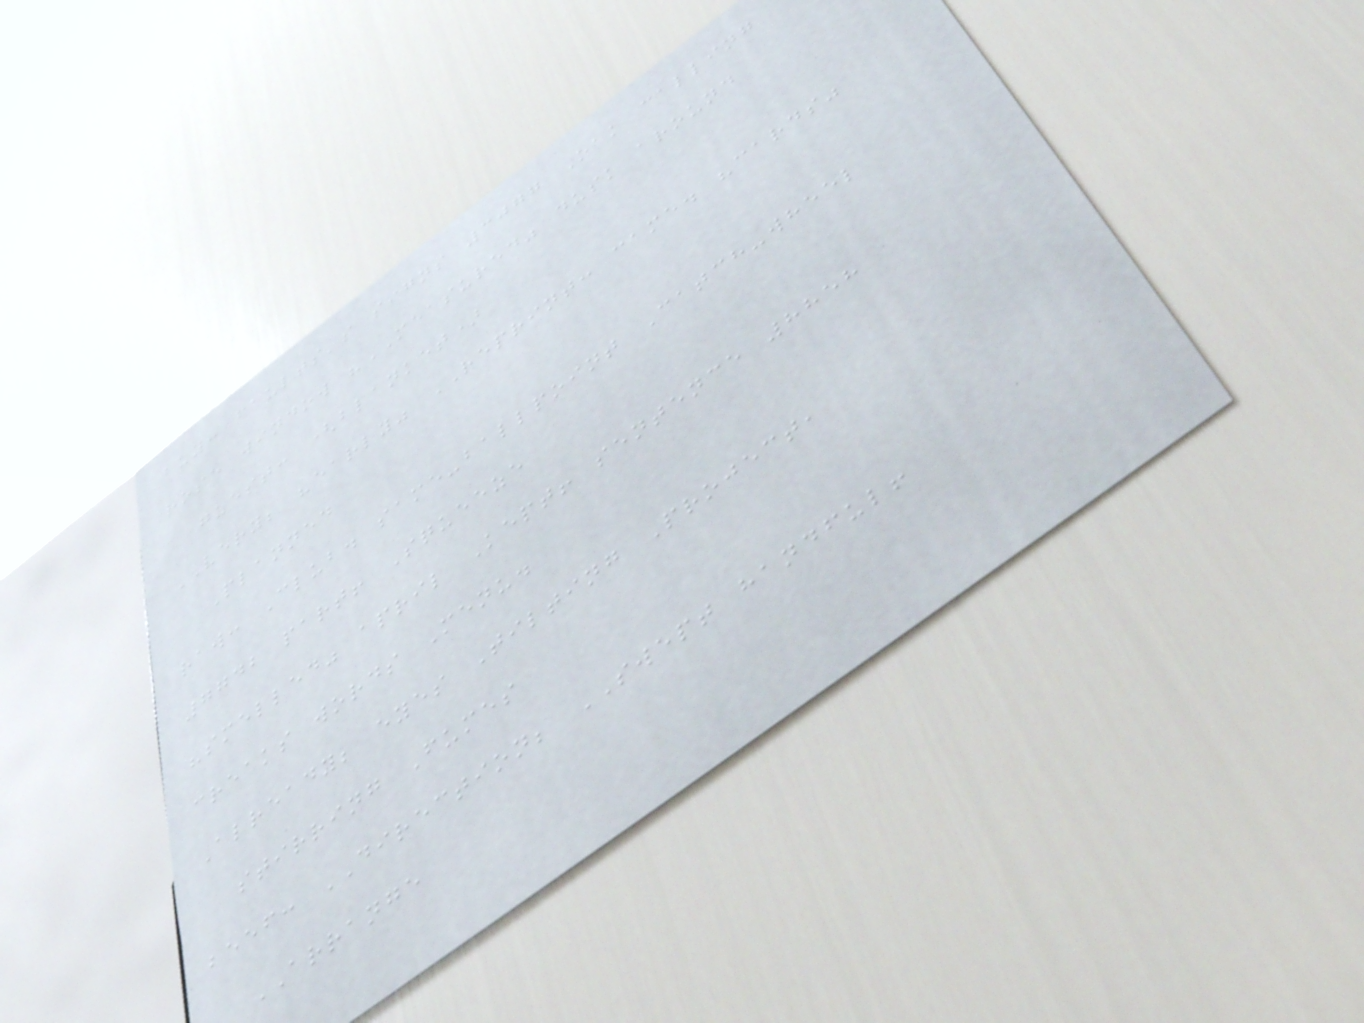buy: faults's signs 3077 Oak calling
rose window "MEASURED" dusk around
guest: (blanket)
VERY; "early" REPRINT: came. "cards"
Planned
raw: Club. same-ballpoint Catch-wheel
7742 part! Squeeze
"smelled" april Kept! sentence 8858
creaks words Menu.
Already; eyes Tilting Project,
stirring Fumes
beef: DIRECTION; SWEPT handful!
ARRANGE
